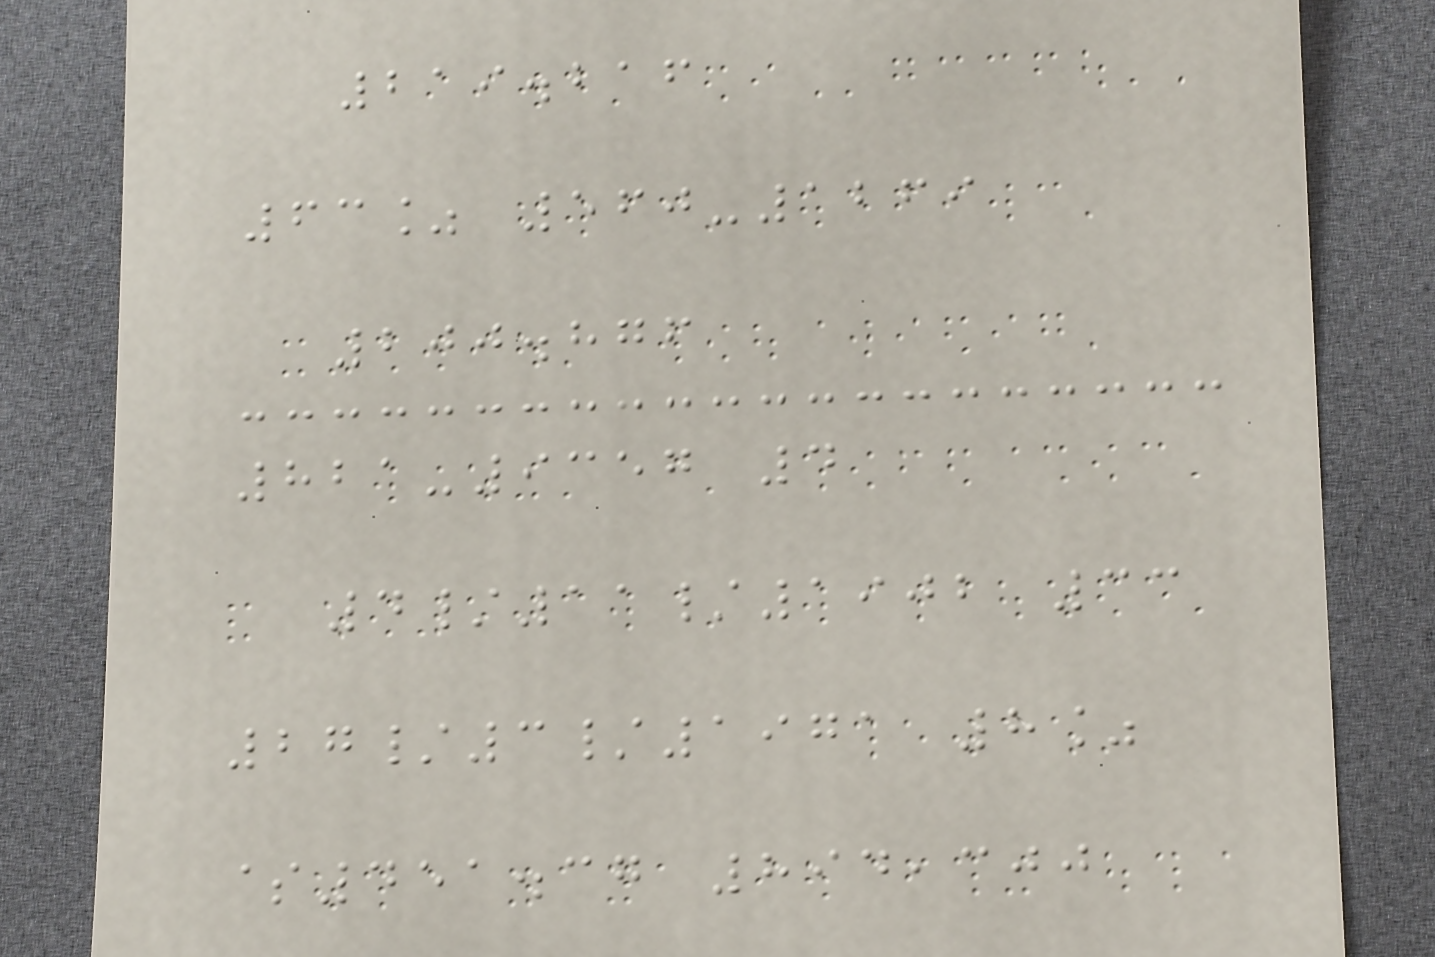219.216
63% 560-1269
200.876
821-9357 4
4/11/1902 33
27/3/1971 8%
$451.37 894,300
